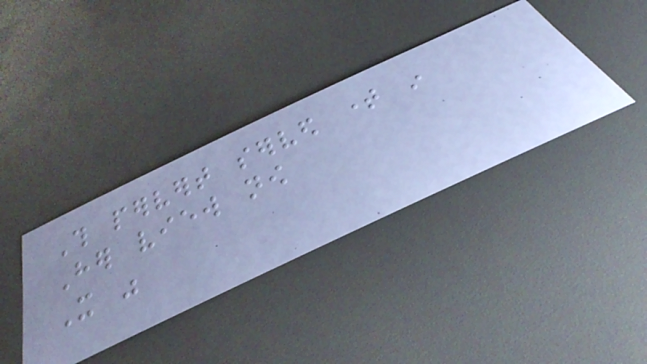This pervert served time in
Her view now
It was
